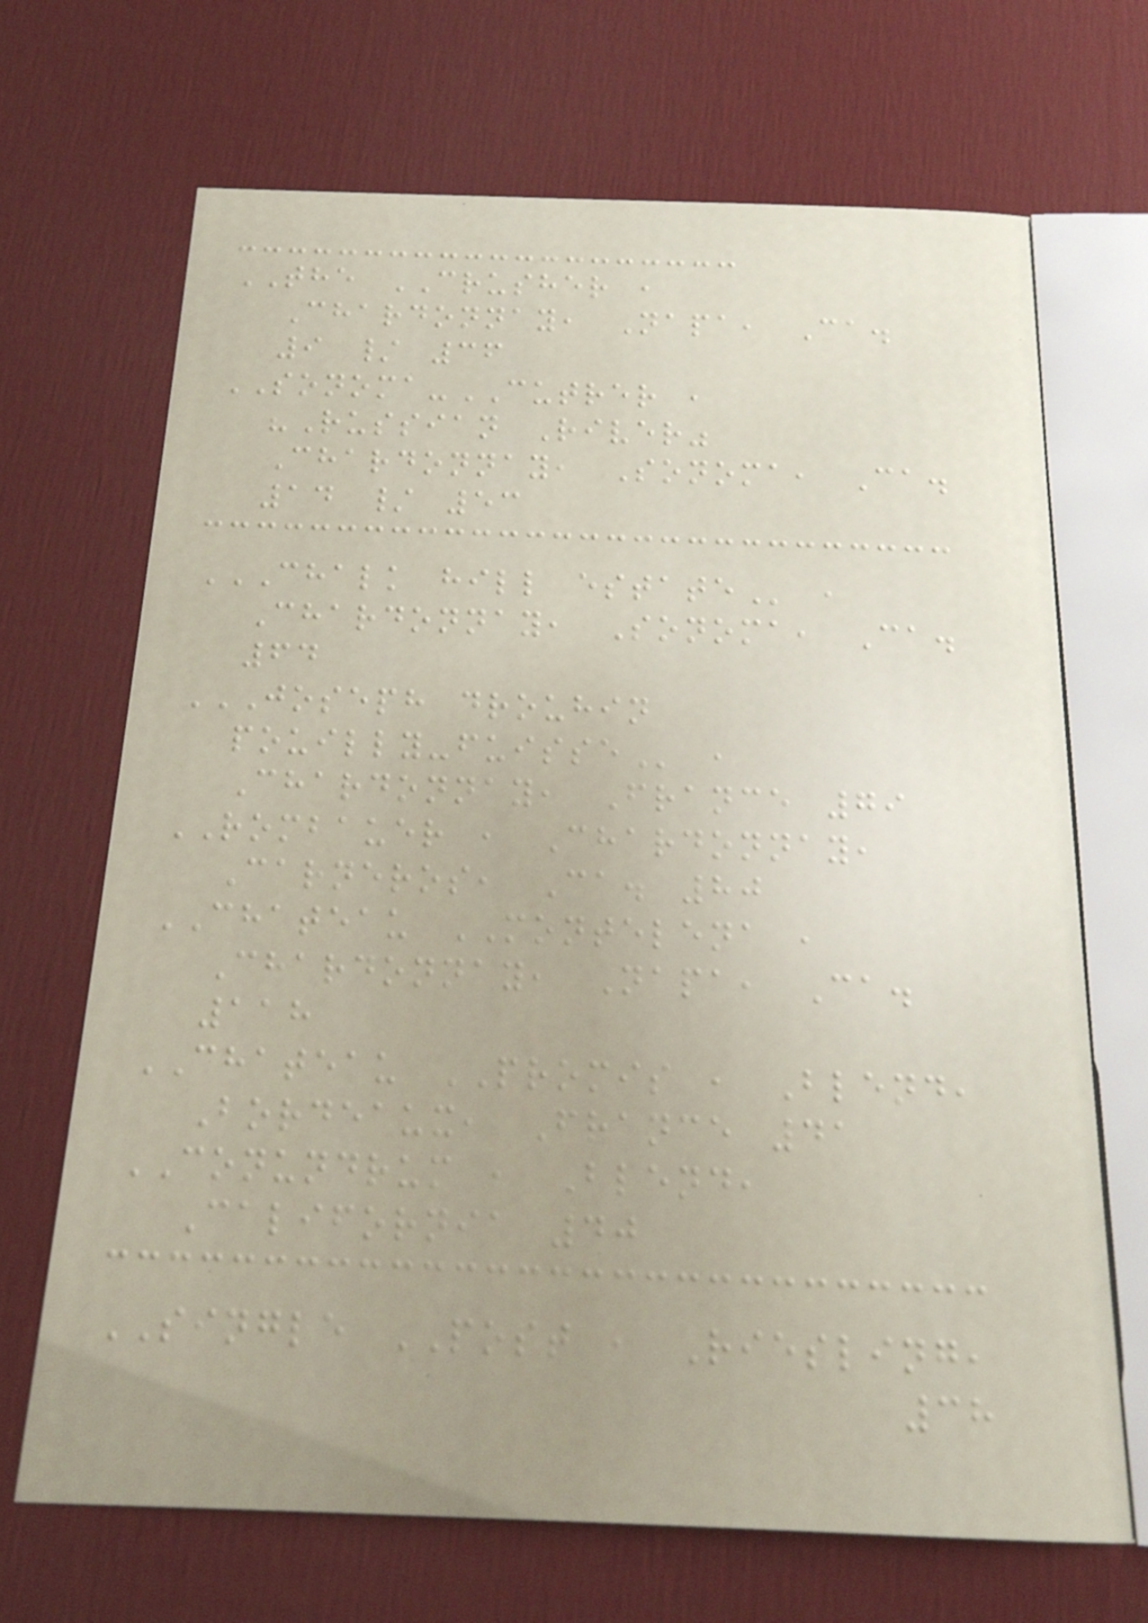THE CRUSHER ,
Chardonnay, Napa, Ca.
9 / 36
SONOMA-CUTRER ,
"Russian River"
Chardonnay, Sonoma, Ca.
14 / 53
CHALK HILL ESTATE ,
Chardonnay, Sonoma, Ca.
64
JOSEPH DROUHIN
POUILLY-FUISSE ,
Chardonnay, France 79
ROMBAUER , Chardonnay,
Carneros, Ca. 80
CHATEAU MONTELENA ,
Chardonnay, Napa, Ca.
118
CHATEAU PROMIS , Blend,
Bordeaux, France 41
CONUNDRUM , Blend,
California 40
SINGLE POST , Riesling,
38
